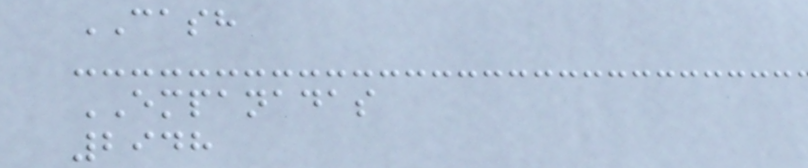CASH
EMPANADAS
2948
